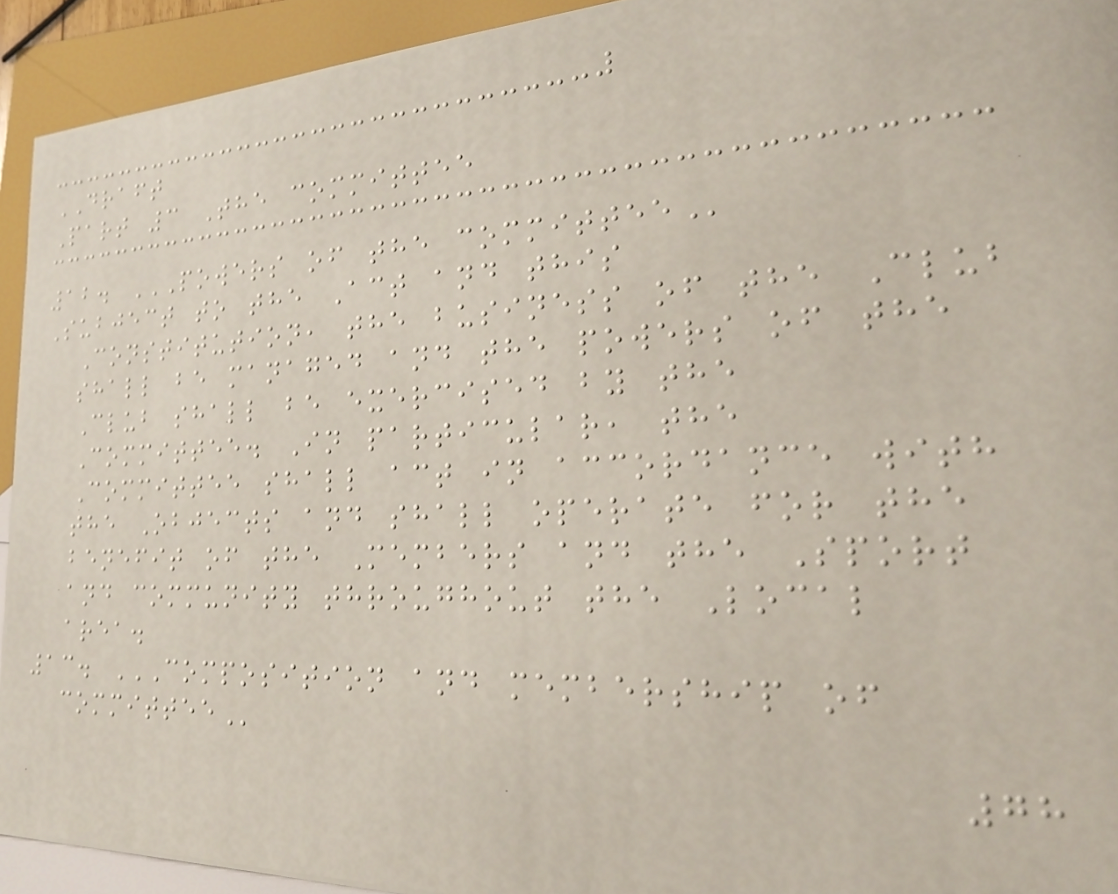DRAFT
Part 3 The committee
12. POWERS OF THE COMMITTEE
Subject to the Act and this
Constitution, the business of the Club
shall be managed and the powers of the
Club shall be exercised by the
Committee. In particular, the
Committee shall act in accordance with
the Objects and shall operate for the
benefit of the Members and the Sport
and community throughout the Local
area.
13. COMPOSITION AND MEMBERSHIP OF
COMMITTEE
78
